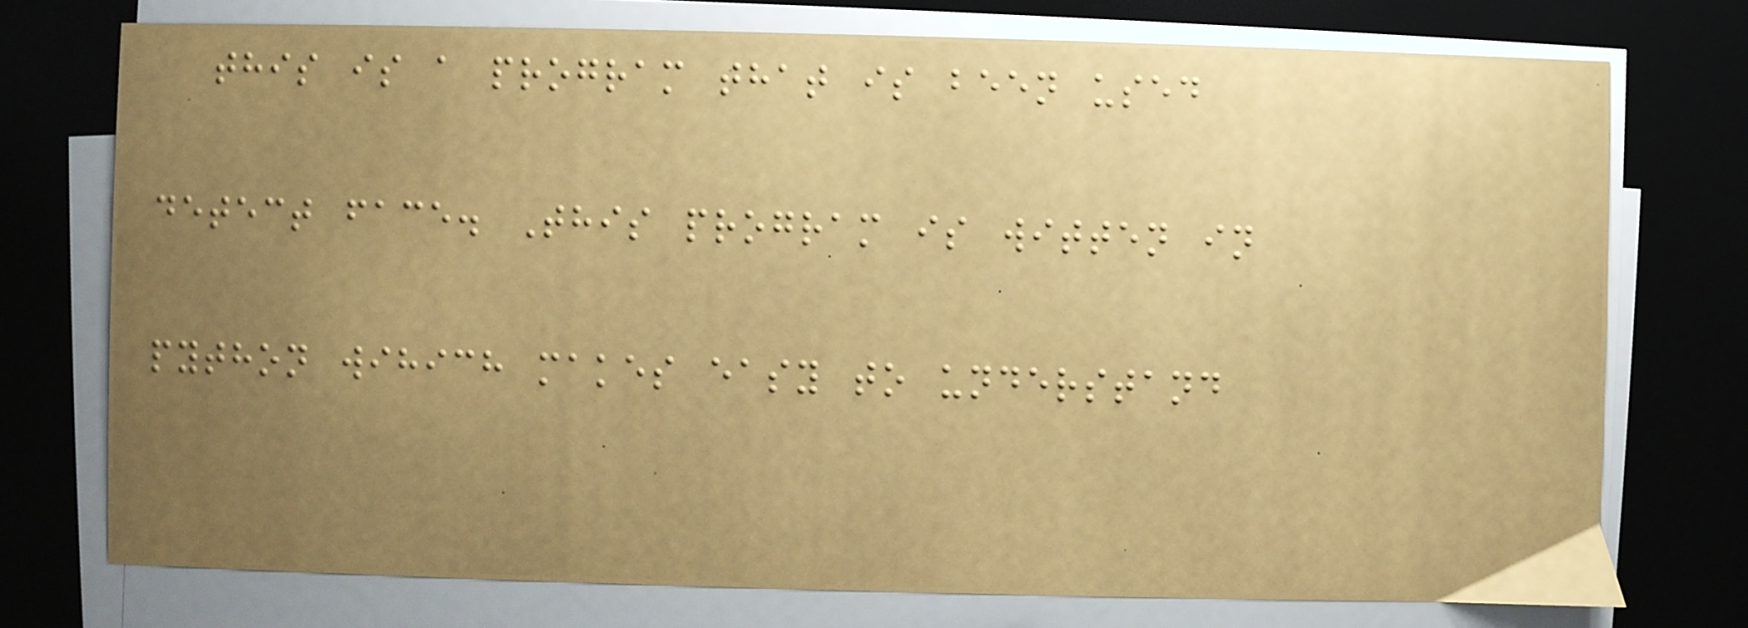this is a program that is been used
detect face. This program is witten in
python wihich makes easy to understand
